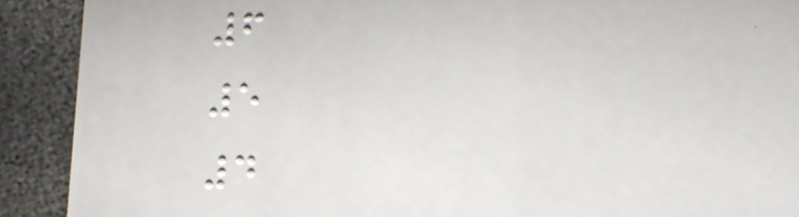6
5
4
